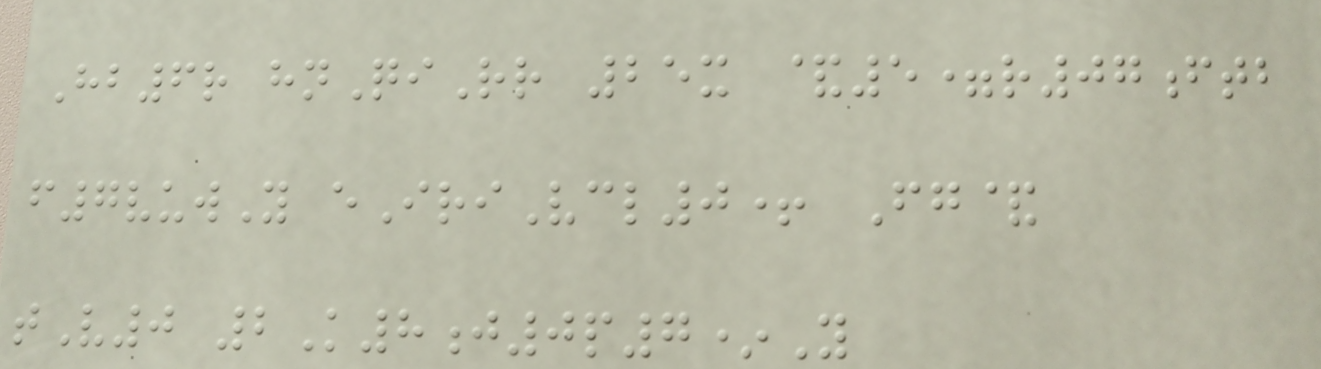Hb6r hnQiRr 25x &5=r07ftb
f7vuwY eIriVcl0+ Fg&
tV0 2K8j0p7*Y
